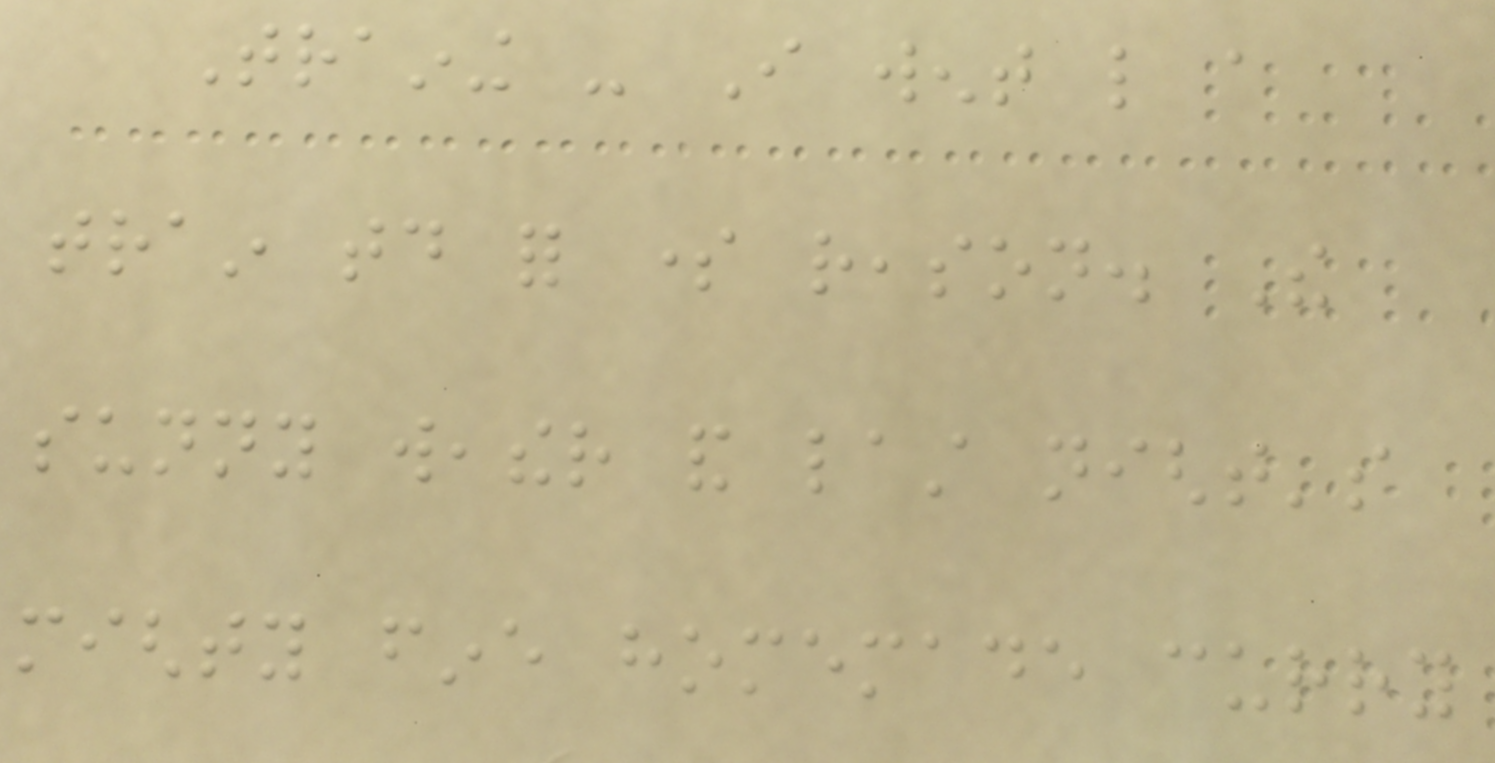Training - I went like a
train today for some reason. The
sunny weather and last night's
mighty fine homemade curry
